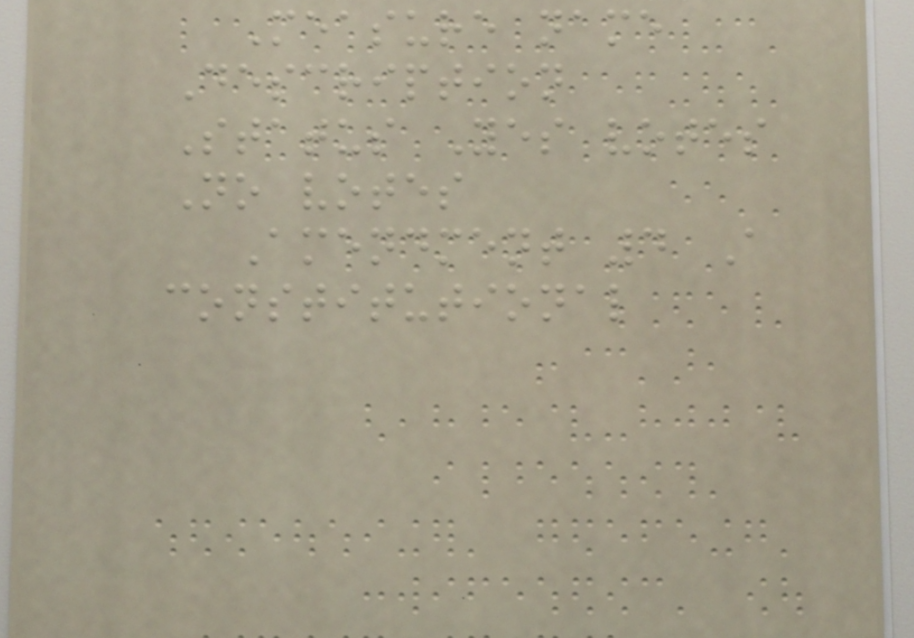Measure name
Description
Status Yes votes
No votes
Amendment 4 A
constitutional
